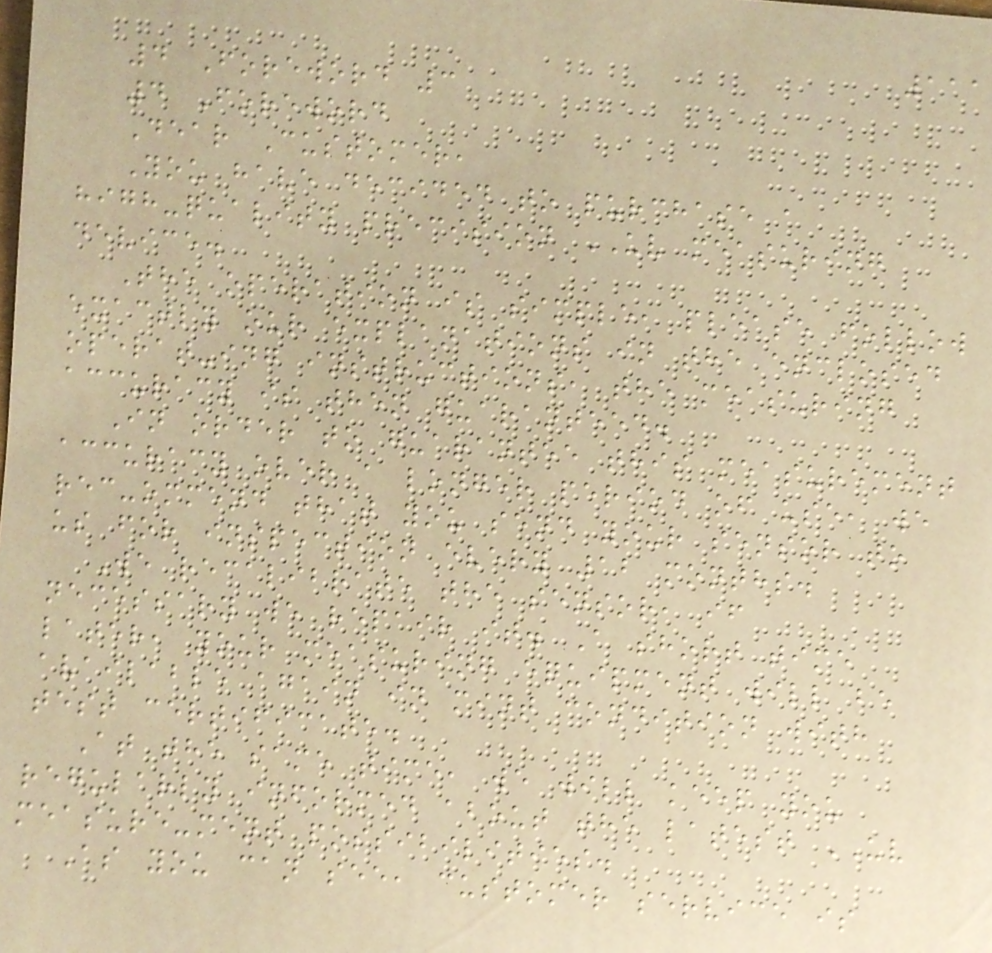111
4 Foreword 3
4 Foreword
Dear Customer,
You have decided to purchase a
high-quality precision UV measuring
device.
The operation is simple, please follow
exactly our explanations in the enclosed
operat-ing instructions, the measuring
accuracy is then guaranteed.
In order to guarantee this measurement
accuracy over a longer period of use, we
rec-ommend that you send your sensor to
us for inspection every 12 months.
We recalibrate the sensor, if
necessary we repair it. A short time
later, your measuring equipment will be
available again in mint condition with
test certificate.
At the same time, we will keep you
regularly informed about the latest UV
measure-ment possibilities.
As you can see, customer service is
